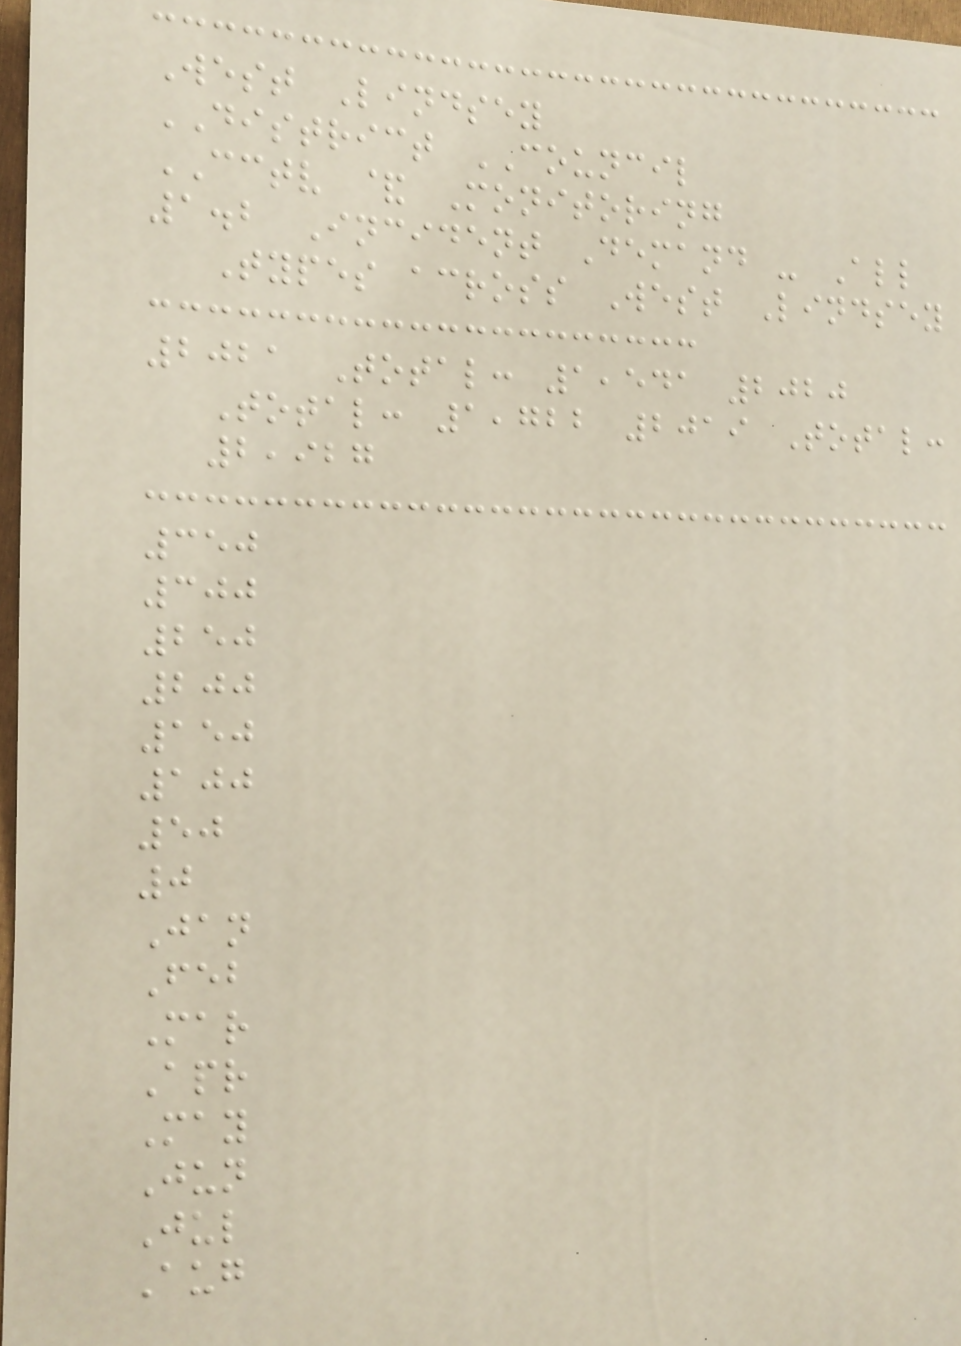West Lindsey
DISTRICT COUNCIL
CCTV & Monitoring
1.2 Incident Demand - All
Types across West Lindsey
2021 Total: 1,541 2020
Total: 1,722 2019 Total:
2,927
350
300
250
200
150
100
50
0
Jan
Feb
Mar
Apr
May
Jun
Jul
Aug
